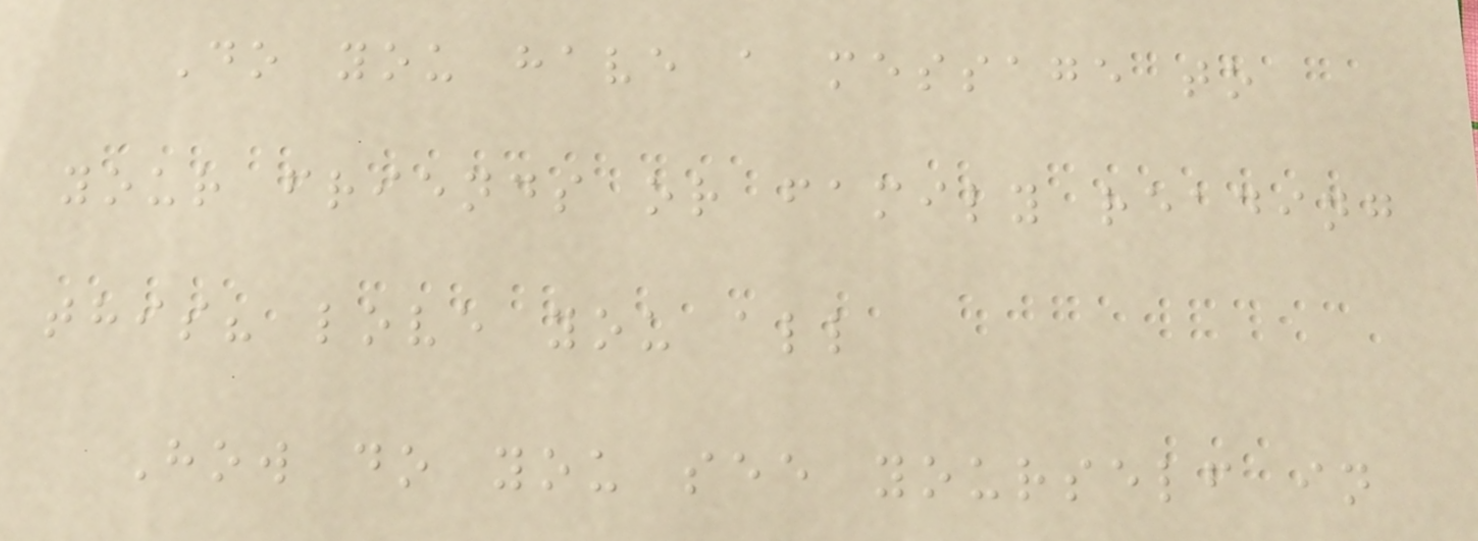Do you have a message to
your friends or family reading
this? love you all
How do you see yourself in
